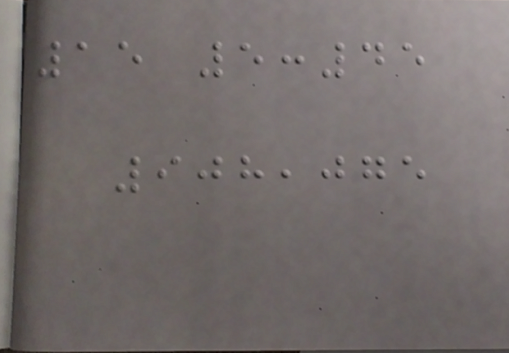15 5:45
908,075
